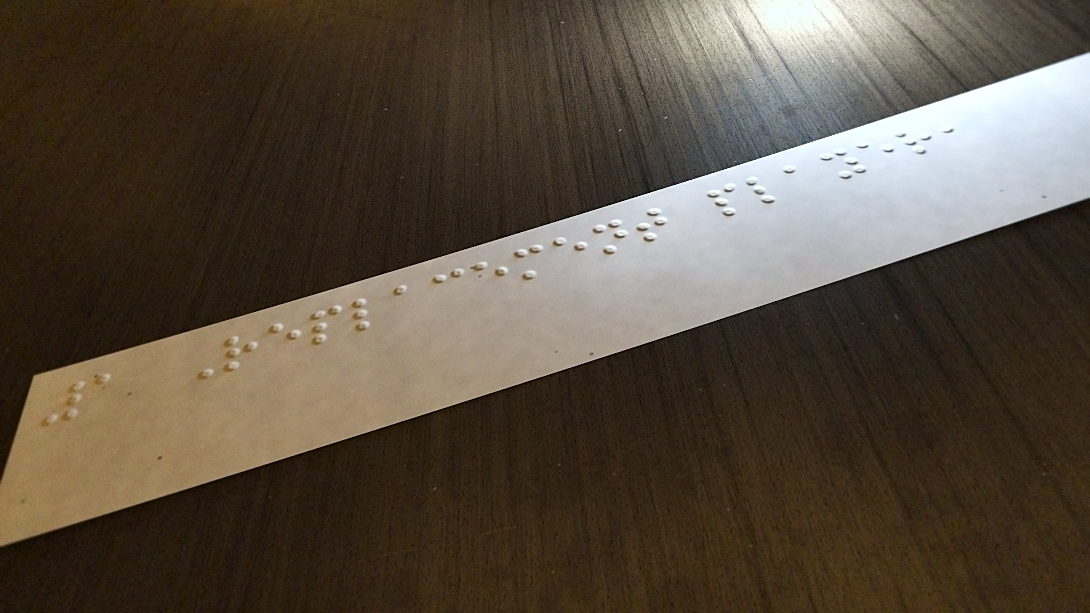1 Replacement player,
